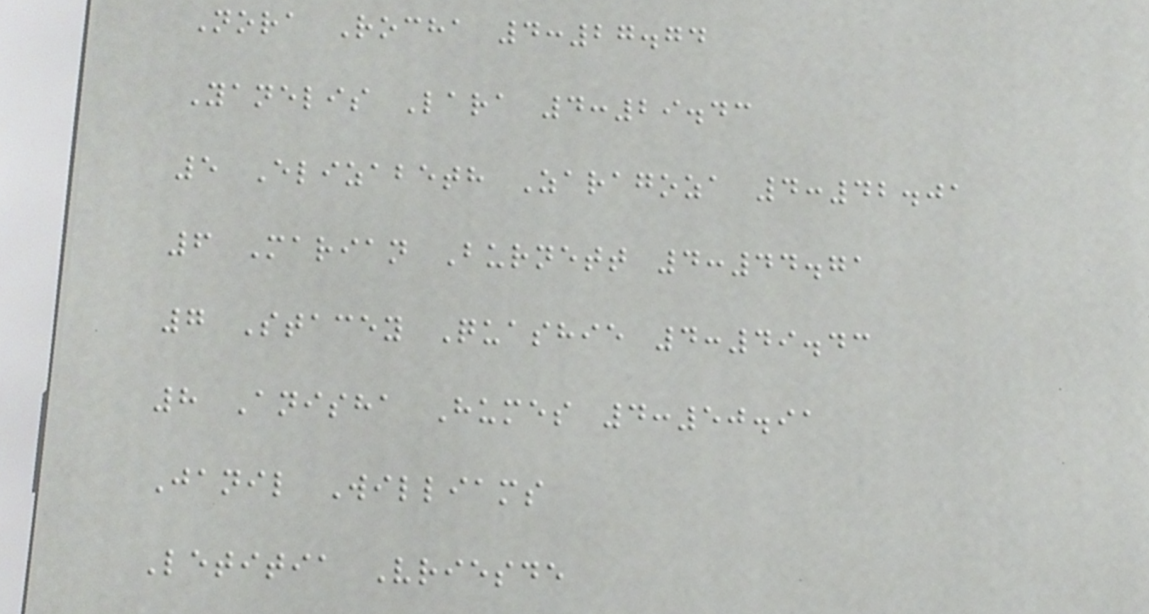Nora Rocha 4:27.74
Yanelis Lara 4:29.43
5 Elizabeth Zaragoza 4:42.01
6 Marian Burnett 4:44.71
7 Stacey Quashie 4:49.43
8 Anisha Humes 4:50.91
Janil Williams
Letitia Vriesde
